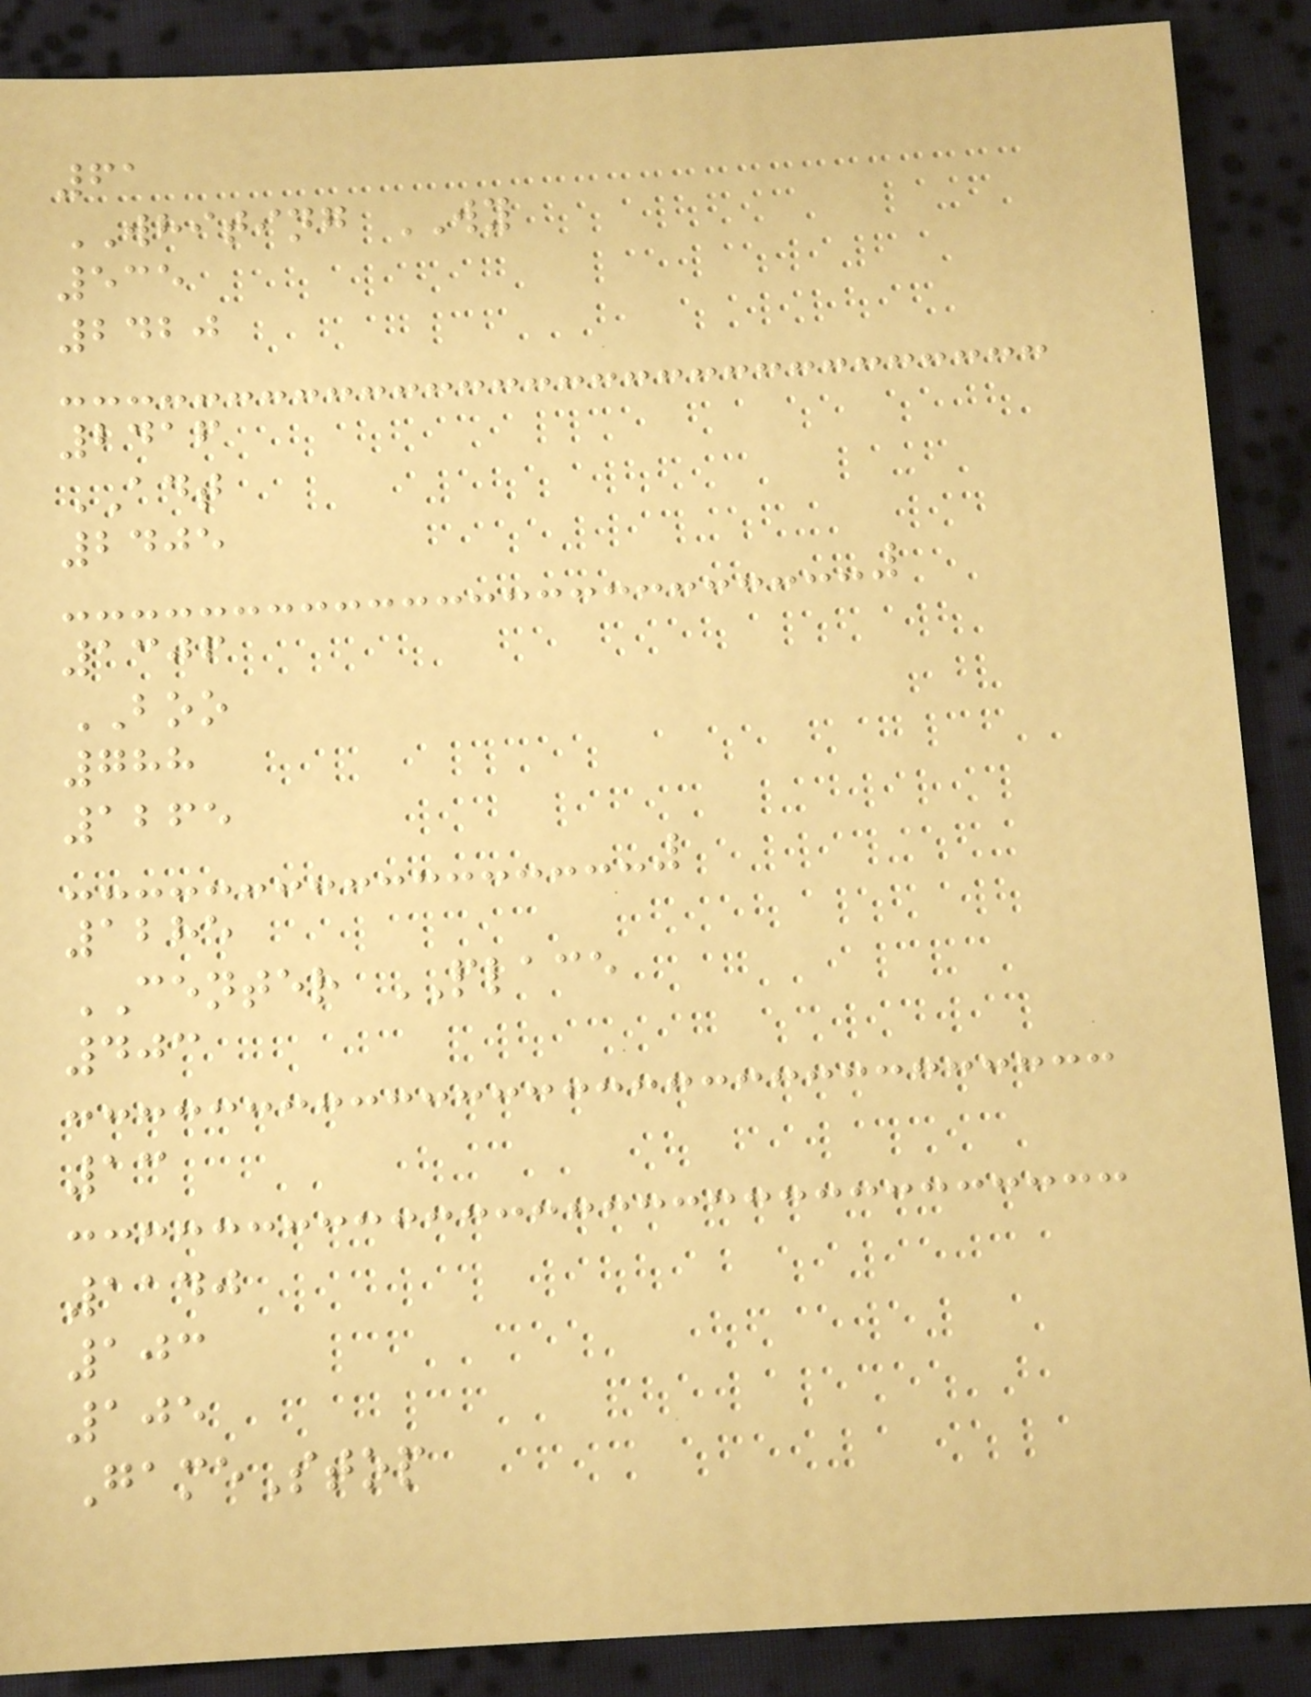61
WHITING WY
535
2420
2416
ADT
2405
1306
BOO
788
1265
1285
CENTER PLACE
403
13
1140
103
105
GameStop
